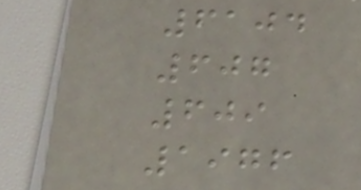6104
607
609
1976
